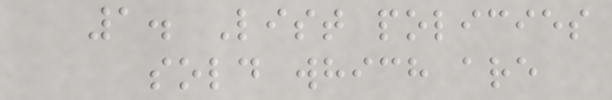1. List policies
sold which are
